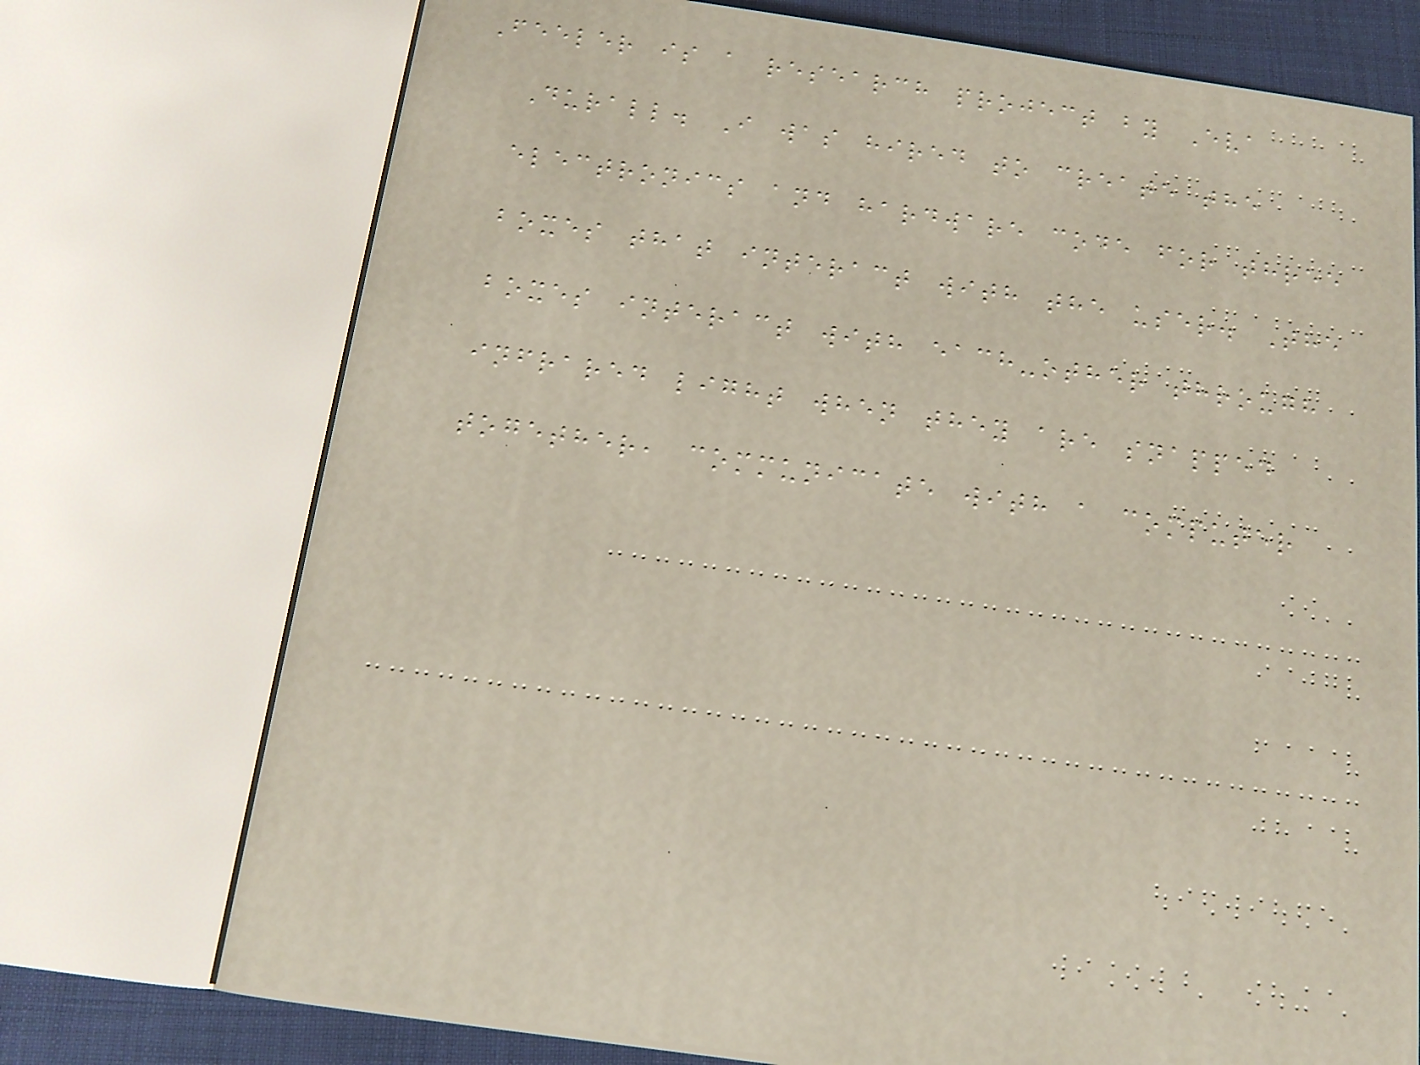Feeler is a research project by Eva
Durall. I was hired to create the
electronics and hardware code for three
boxes that interact with the user. The
boxes interact with each-other through
infrared light when they are snapped
together, communicate with a computer
